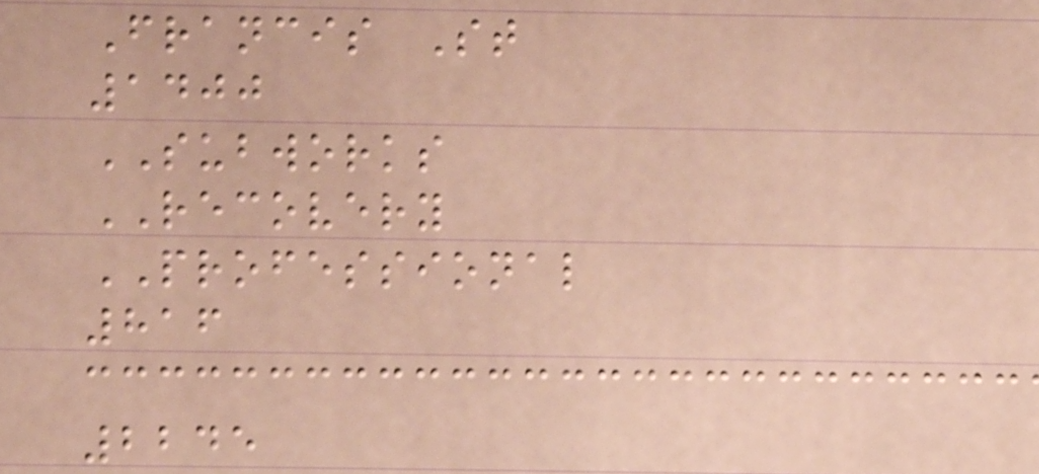Francis St
1400
SUBWORKS
RECOVERY
PROFESSIONAL
816
2245
